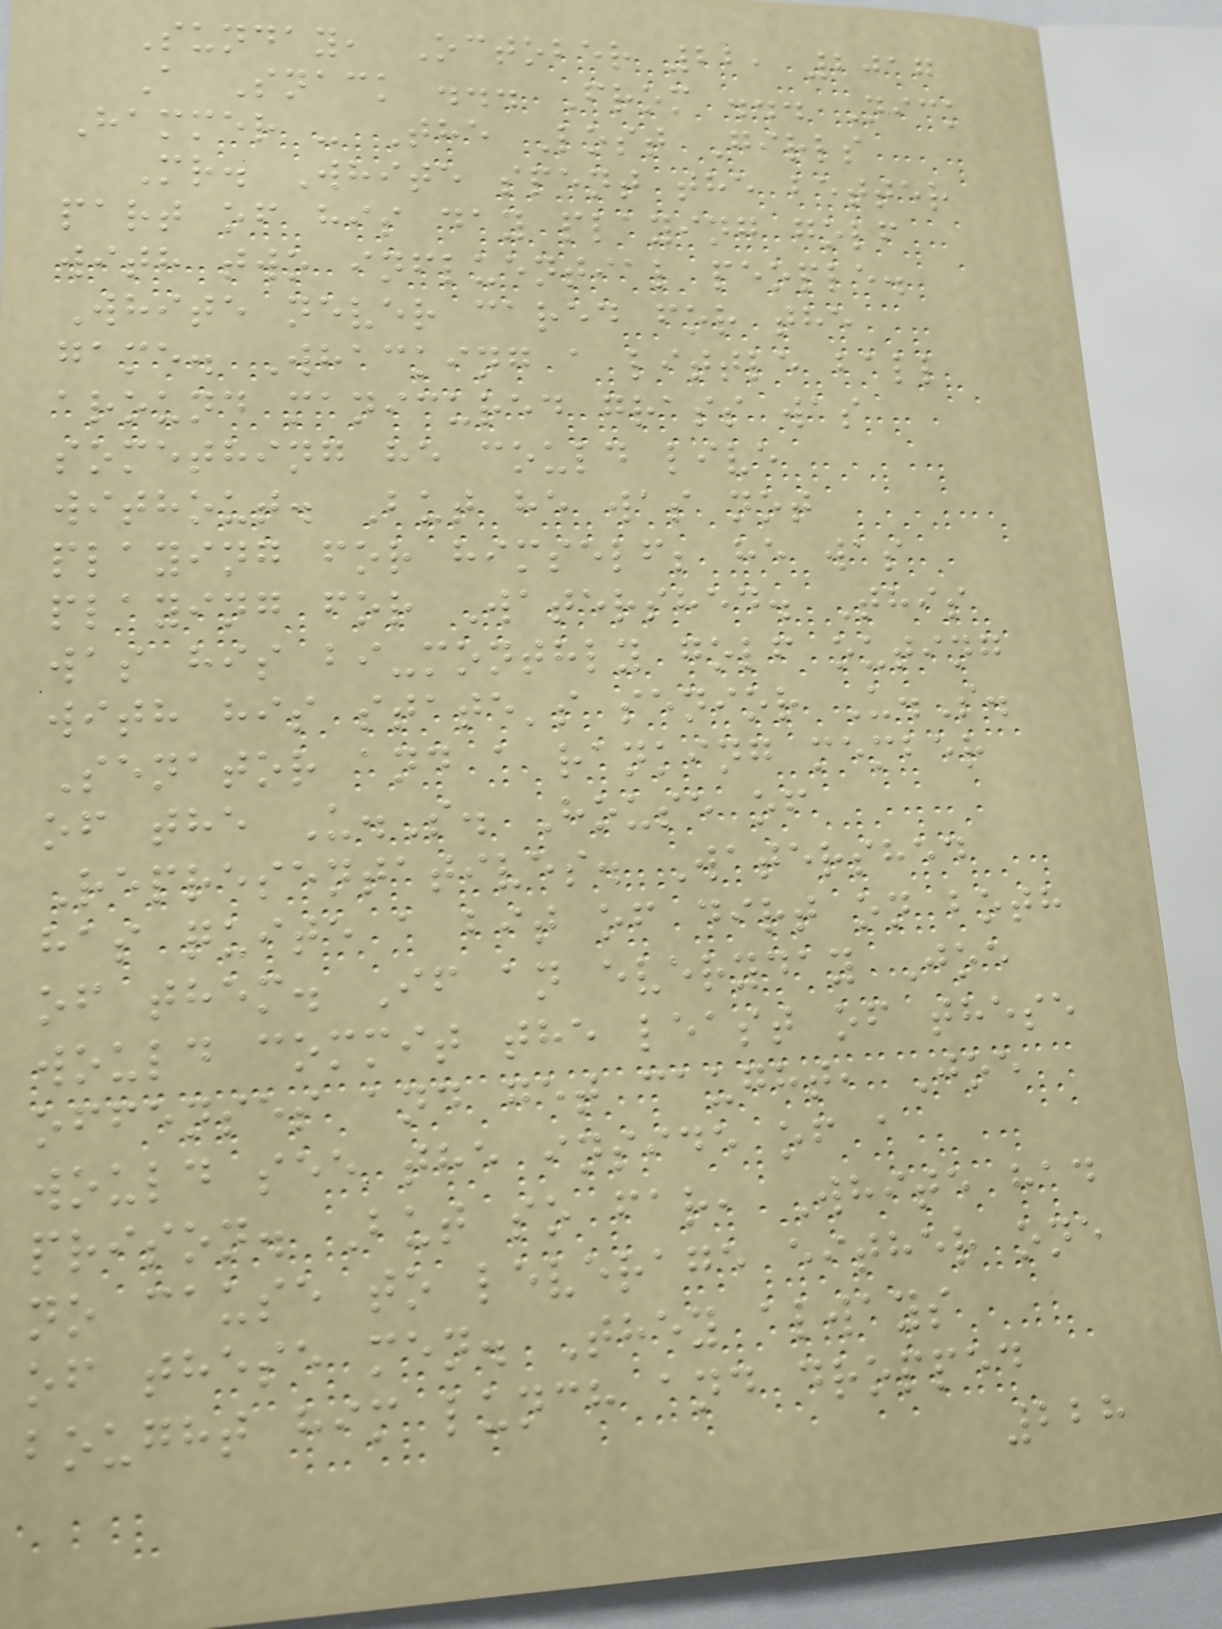Sunday, October 22, 2017
A Snack ... From ... Nick
Hammer - The Lost Girls
Mr. White spent the better
part of his day playing golf
with two influential people.
White never cared for the
game. Whacking a little ball
around manicured grass was
something he could live
without. But he was not
playing for himself; he was
playing for Watershed. This
was his bi-monthly golf outing
with his state's senior U.S.
Senator and a ranking member
of the U.S. House of
Representatives. Watershed
has quite a bit of dirt on both
of them. If an everyday Joe
would commit the least of these
offenses and get caught, Joe
would see the inside of a
prison. But so far, White had
no cause to leverage either one
of these men. They always
bought him lunch and dropped
228
